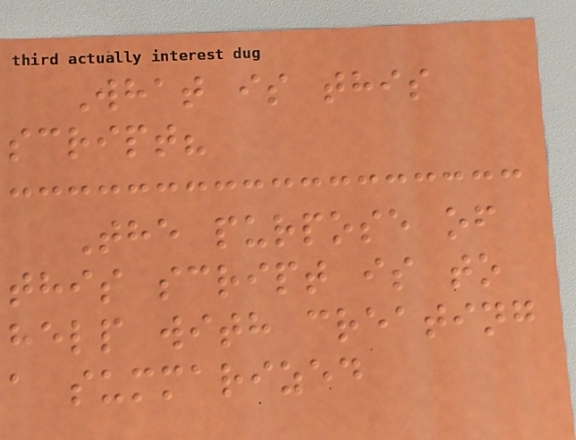What is this
script?
The purpose of
this script is to
help with creating
a summarized
